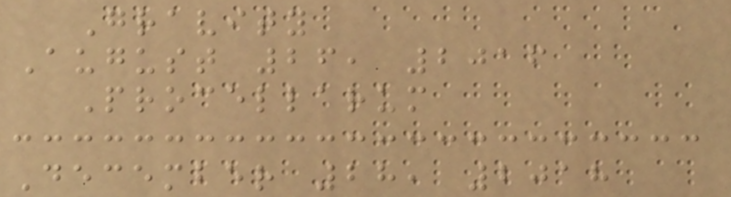Gravity
August 26, 2016
Procellarum
December 28, 2018
